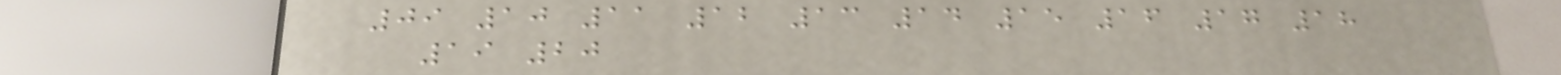09 10 11 12 13 14 15 16 17 18
19 20
